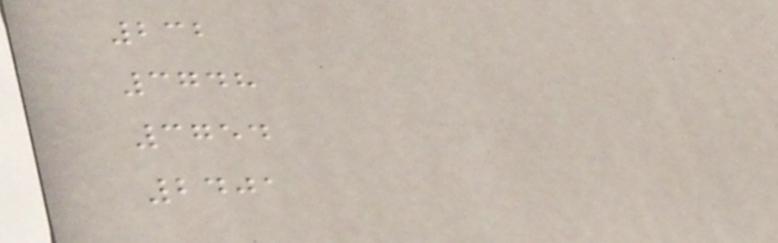232
3748
3754
2401
